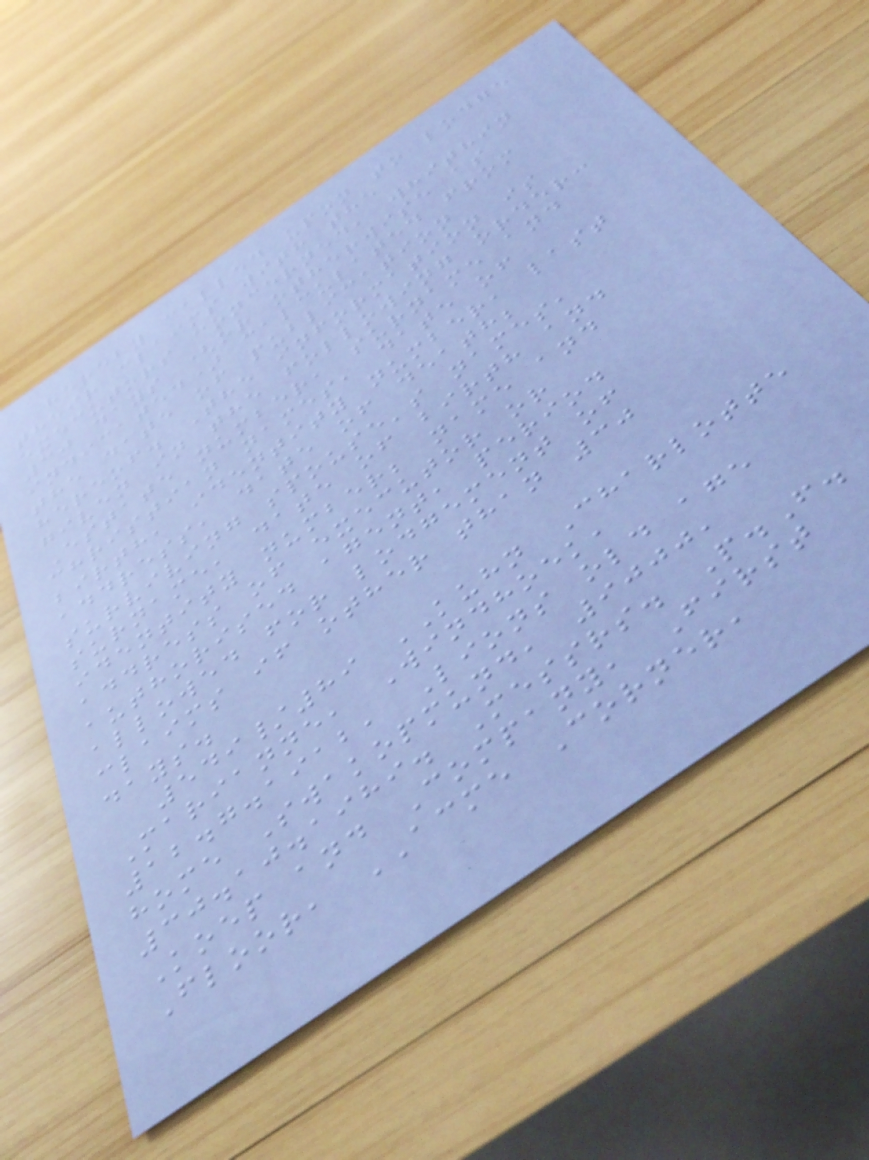hereby called upon to lodge
their claims with the
executors concerned, whithin
30 days (or otherwise as
indicated) calculated from
the date of publication
hereof. The information is
given in the following order:
Estate number, surname and
christian names, date of
birth, identity number, last
address, date of death;
surviving spouse's names,
surname, date of birth and
identity number; name and
address of executor or
authorised agent, period
allowed for lodgement of
claims if other than 30
days.
549/89 KUHN Charlotte
Marianne, Windhoek,
12.7.1912, Lions old age
home Swakopmund, 9000,
30.10.1989. Messrs. P.F.
Koep and Company, First
Floor, ACME Corner,
